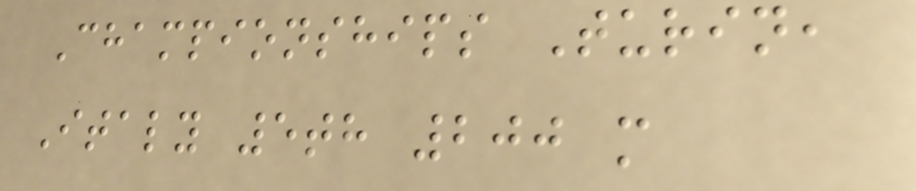Championships Turin,
Italy 5th 200 m
